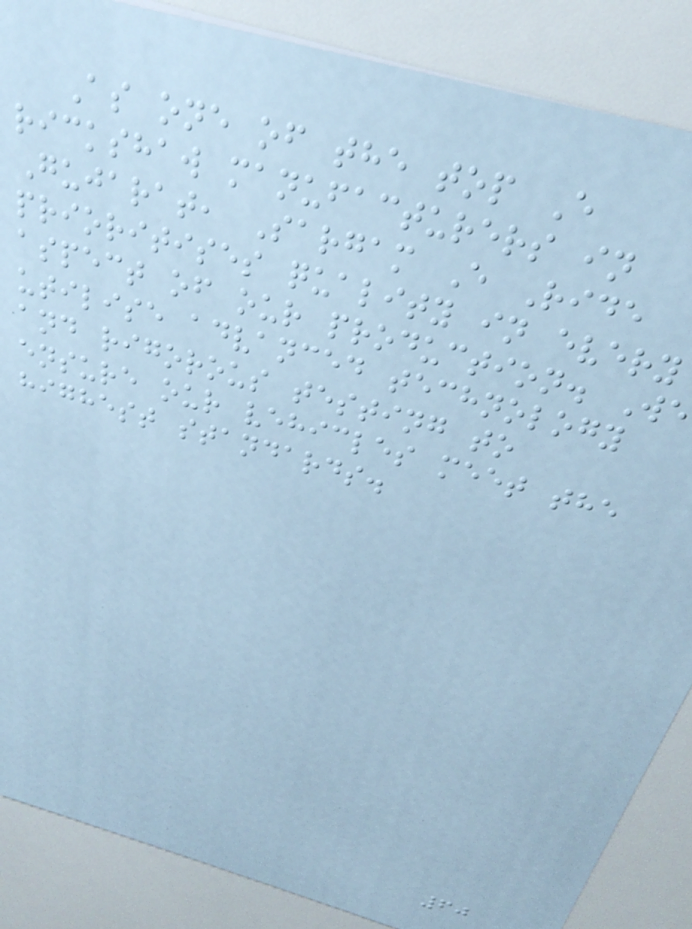As one of the top E
rickshaw manufacturers in
Gujarat, Sargam E Ride
prioritises quality in every
aspect of our production. We
utilise advanced technology
and rigorous testing to
ensure our vehicles meet the
highest standards.
60
